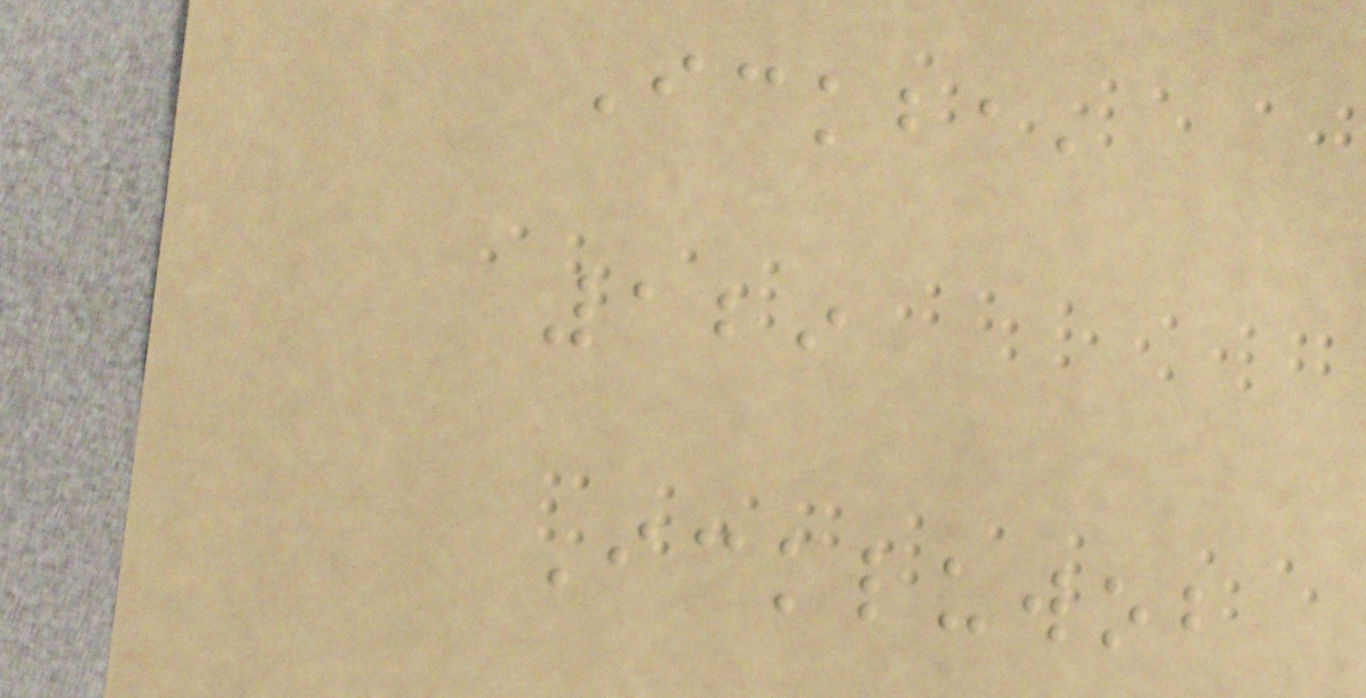Ickba,
129
Ickluwob
